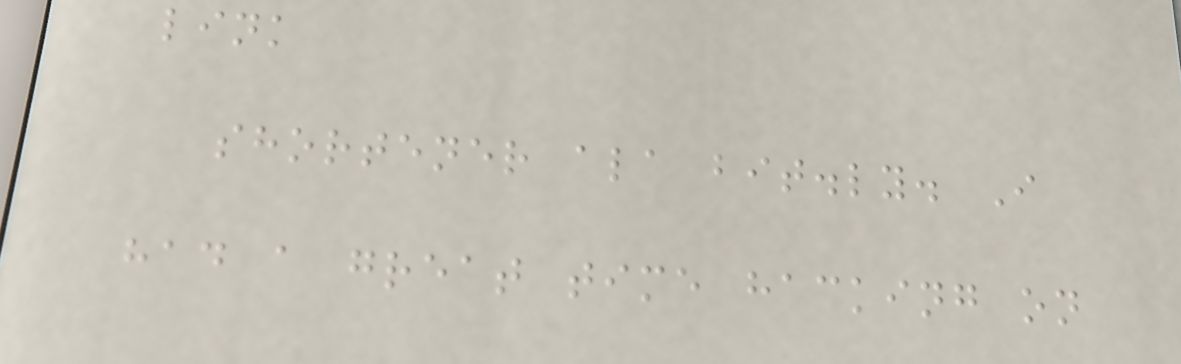link
shortener ala bit.ly. I
had a great time hacking on
